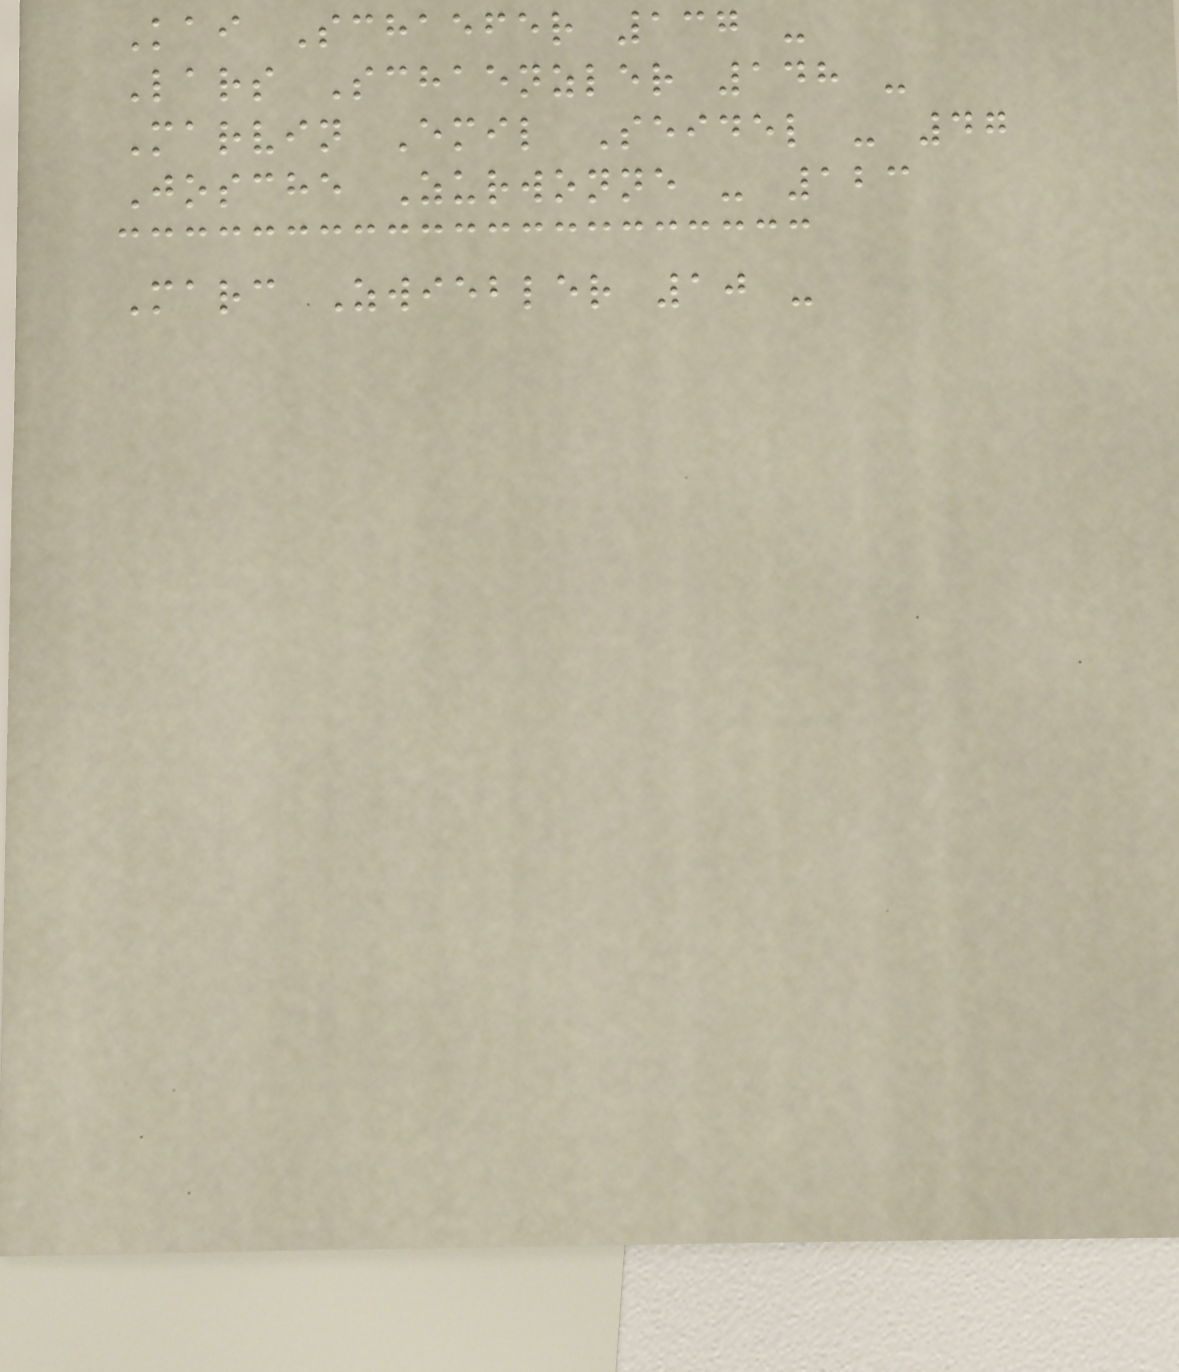Kai Schaefer 137 -
Lars Schaenzler 148 -
Marvin Emil Seidel - 47
Josche Zurwonne - 123
Marc Zwiebler 10 -
